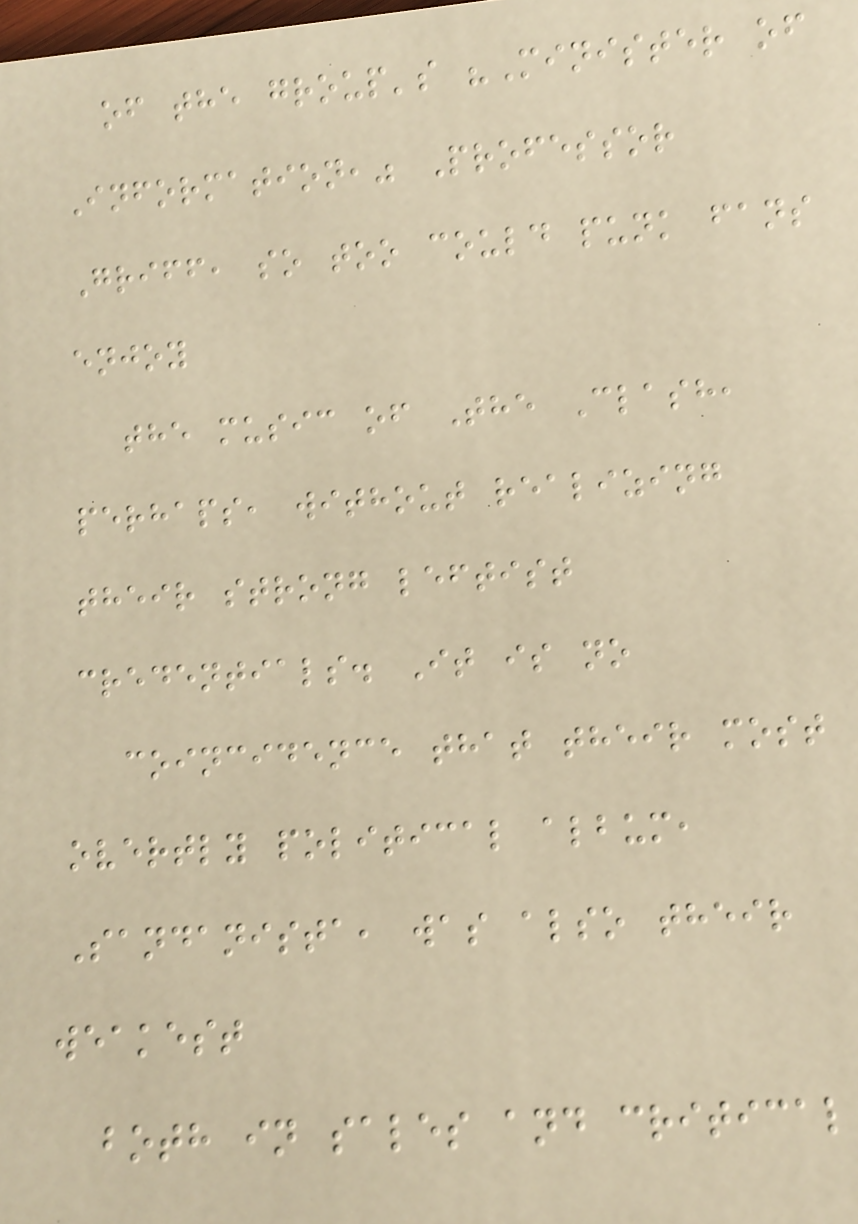of the group's "Minister of
Information," Professor
Griff, so too could punk fans
enjoy
the music of The Clash,
perhaps, without realizing
their strong leftist
credentials. It is no
coincidence that their most
overtly political album,
Sandanista, was also their
weakest
both in sales and critical
